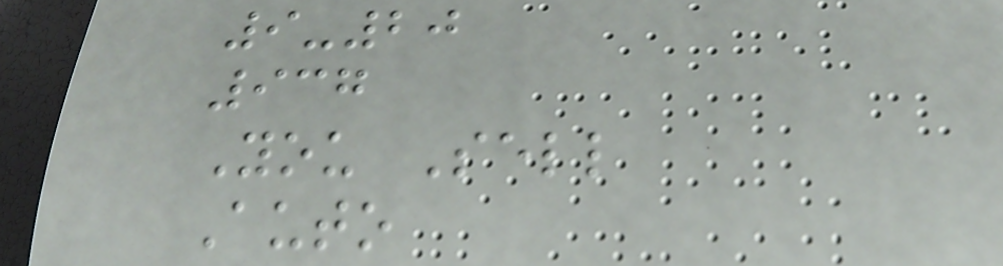9-20
937
You Sell
Auto
